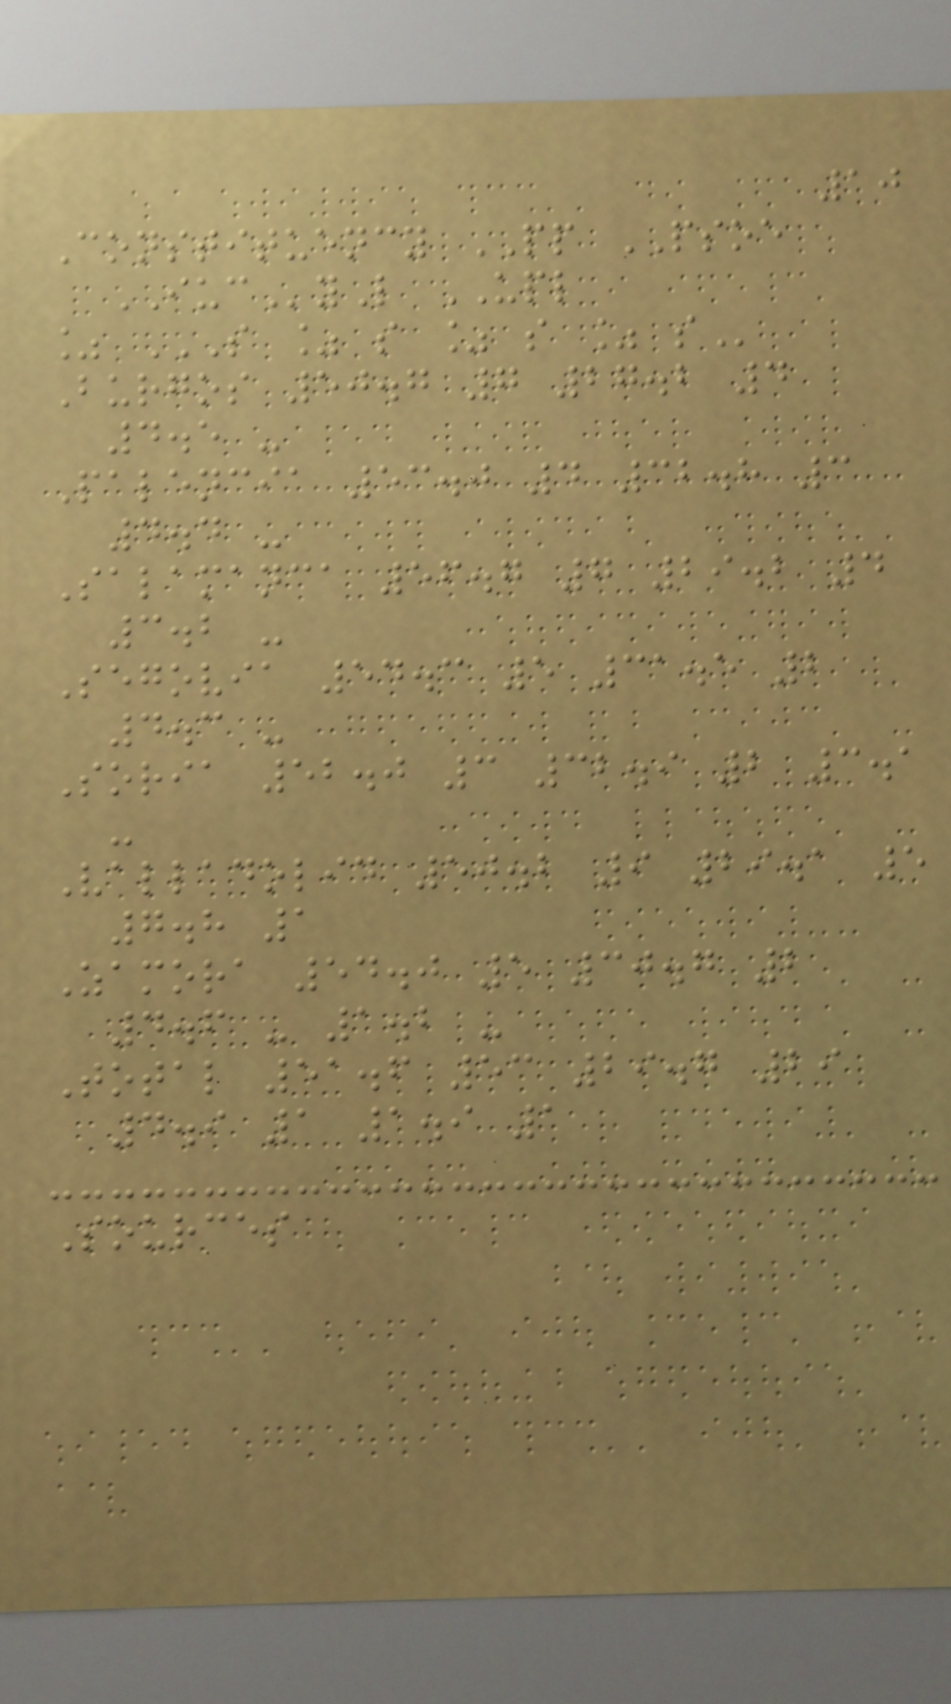10
Constituency PP PSOE
IUCyL UPL
% S % S % S % S
Burgos 50.7 7 27.2 4
4.5 -
Palencia 53.0 4 32.8 3
4.4 -
Salamanca 56.7 7 29.2 4
3.2 -
Segovia 54.3 5 31.5 2
4.3 -
Soria 52.0 3 32.9 2 3.1
-
Valladolid 50.2 9 29.1 5
7.8 1
Zamora 54.0 5 30.7 2
4.6 - 1.2 -
Total 51.6 53 29.7 29
4.9 1 1.9 1
Sources
